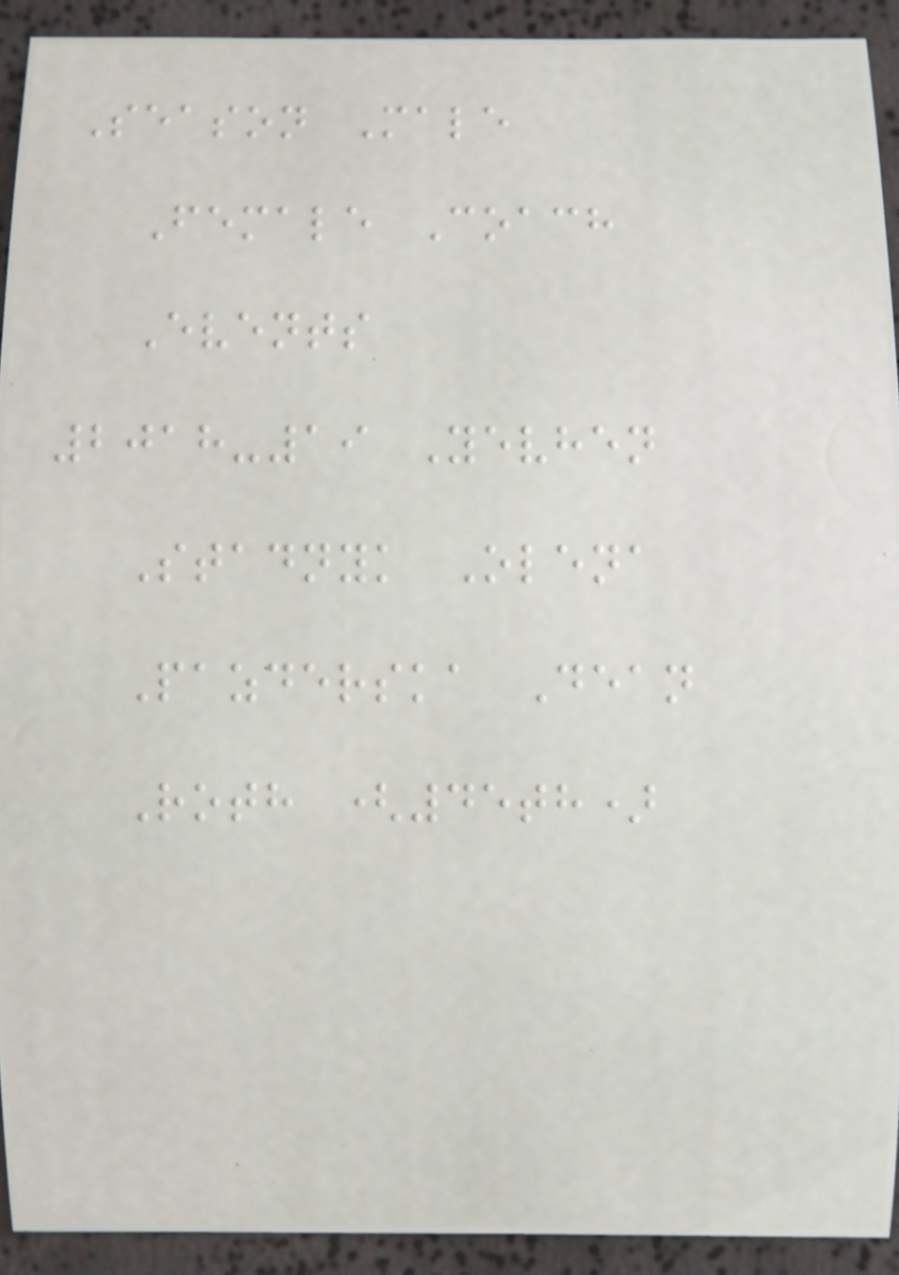Season Male
Female Coach
Events
2018-19 Yevhen
Stadnyk Olena
Pazderska Dean
Roth (45th)
